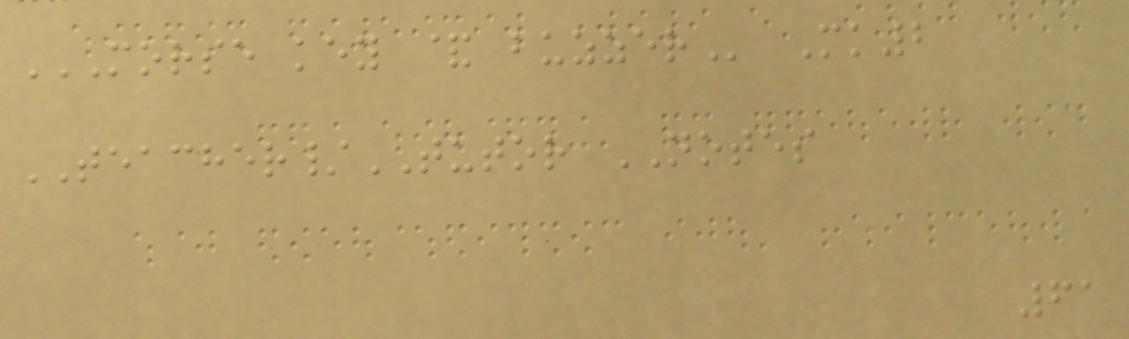MORSE KEY & BUZZER Mk2
TEACHER/TUTOR NOTES
61
